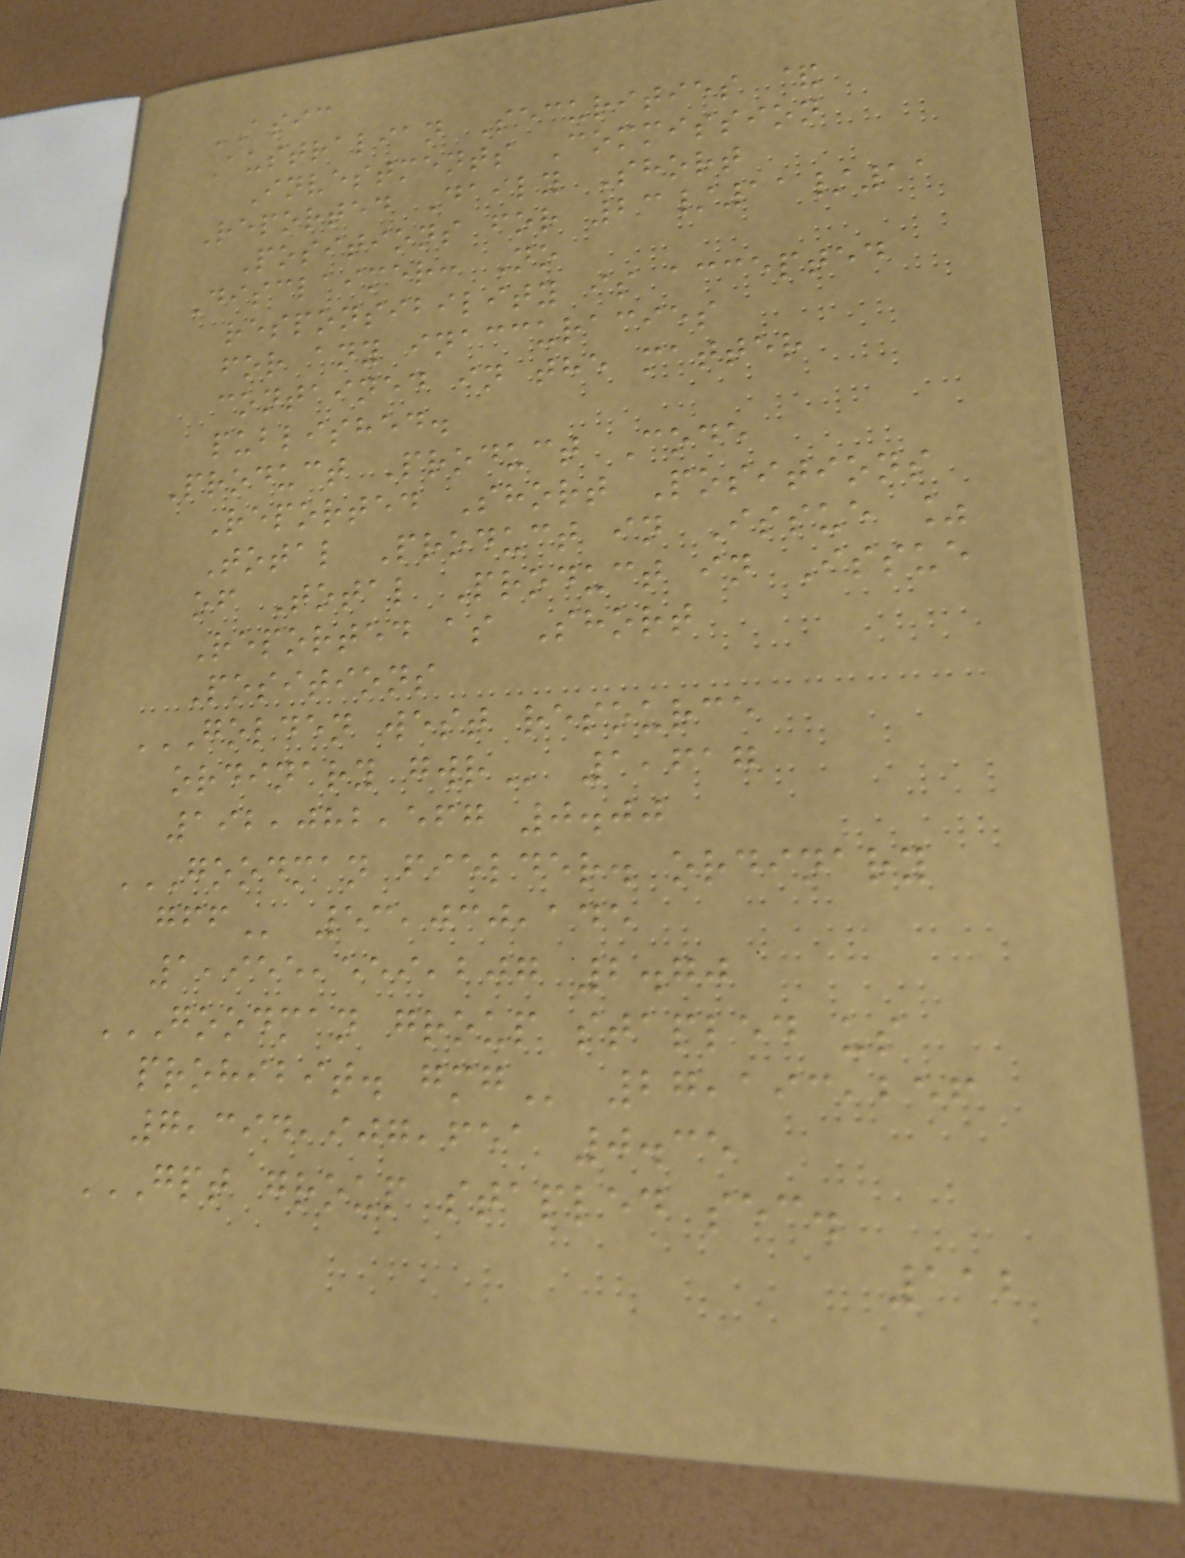ASIC
Australian Securities &
Investments Commission
Reported Daily Short
Positions for 23/11/11
Disclaimer: No
responsibility is accepted
for any inaccuracies
contained in the matter
published.
Product Product Code
Reported Short Positions
Total Product in Issue %
of Total Product in Issue
Reported as Short
Positions
GOLDEN WEST RESOURCE
ORDINARY GWR 1,617
192,082,567 0.00
GOODMAN FIELDER. ORDINARY
GFF 53,030,145
1,955,559,207 2.70
GOODMAN GROUP STAPLED US
PROHIBIT. GMG 27,193,256
7,394,907,651 0.35
GPT GROUP STAPLED SEC.
112
